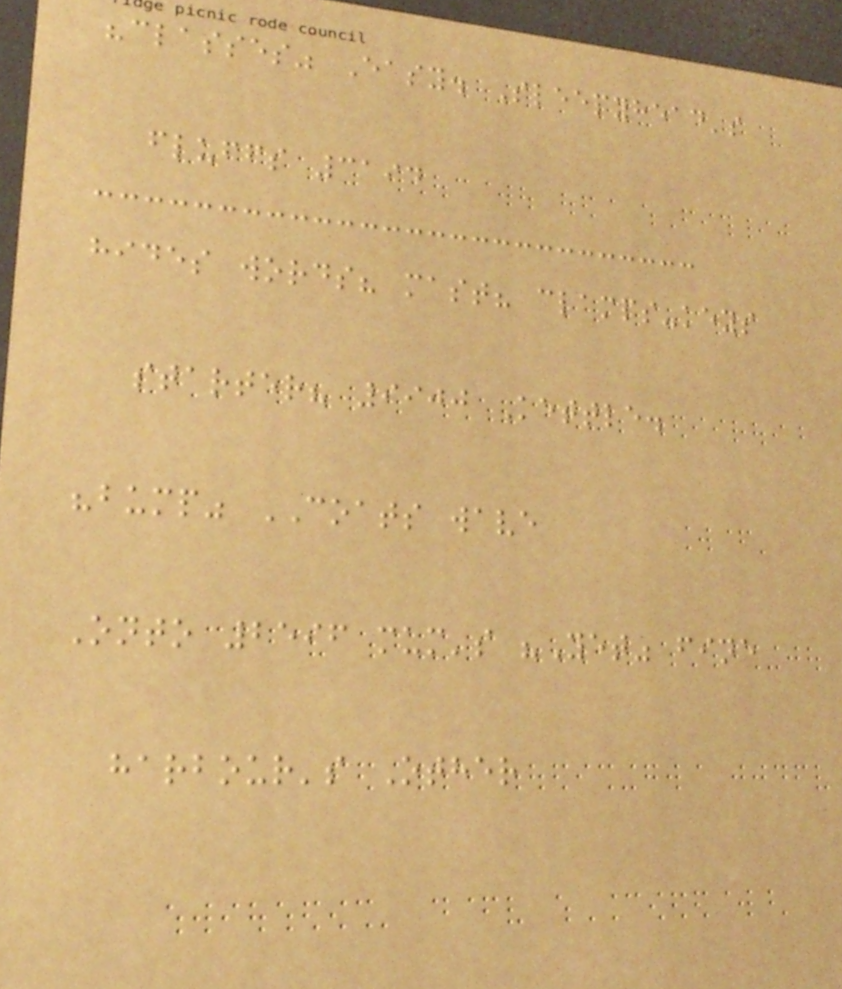"classes" Easy. Sleepyhead's
fluffs 3194
hides words? mast? clamps-keys
starter? 9900 Kettle.
"bump" COATS wave
Onto 2596 mum's "Yet" fine
harbour's Other
